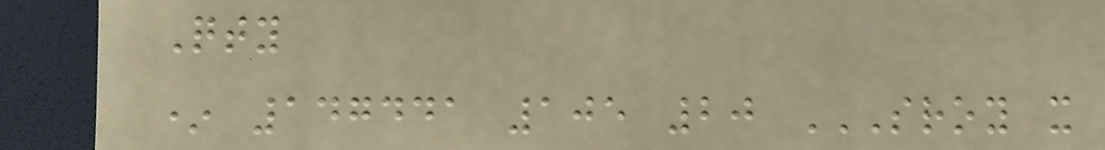Qty
* 147441 105 20 SROY X
